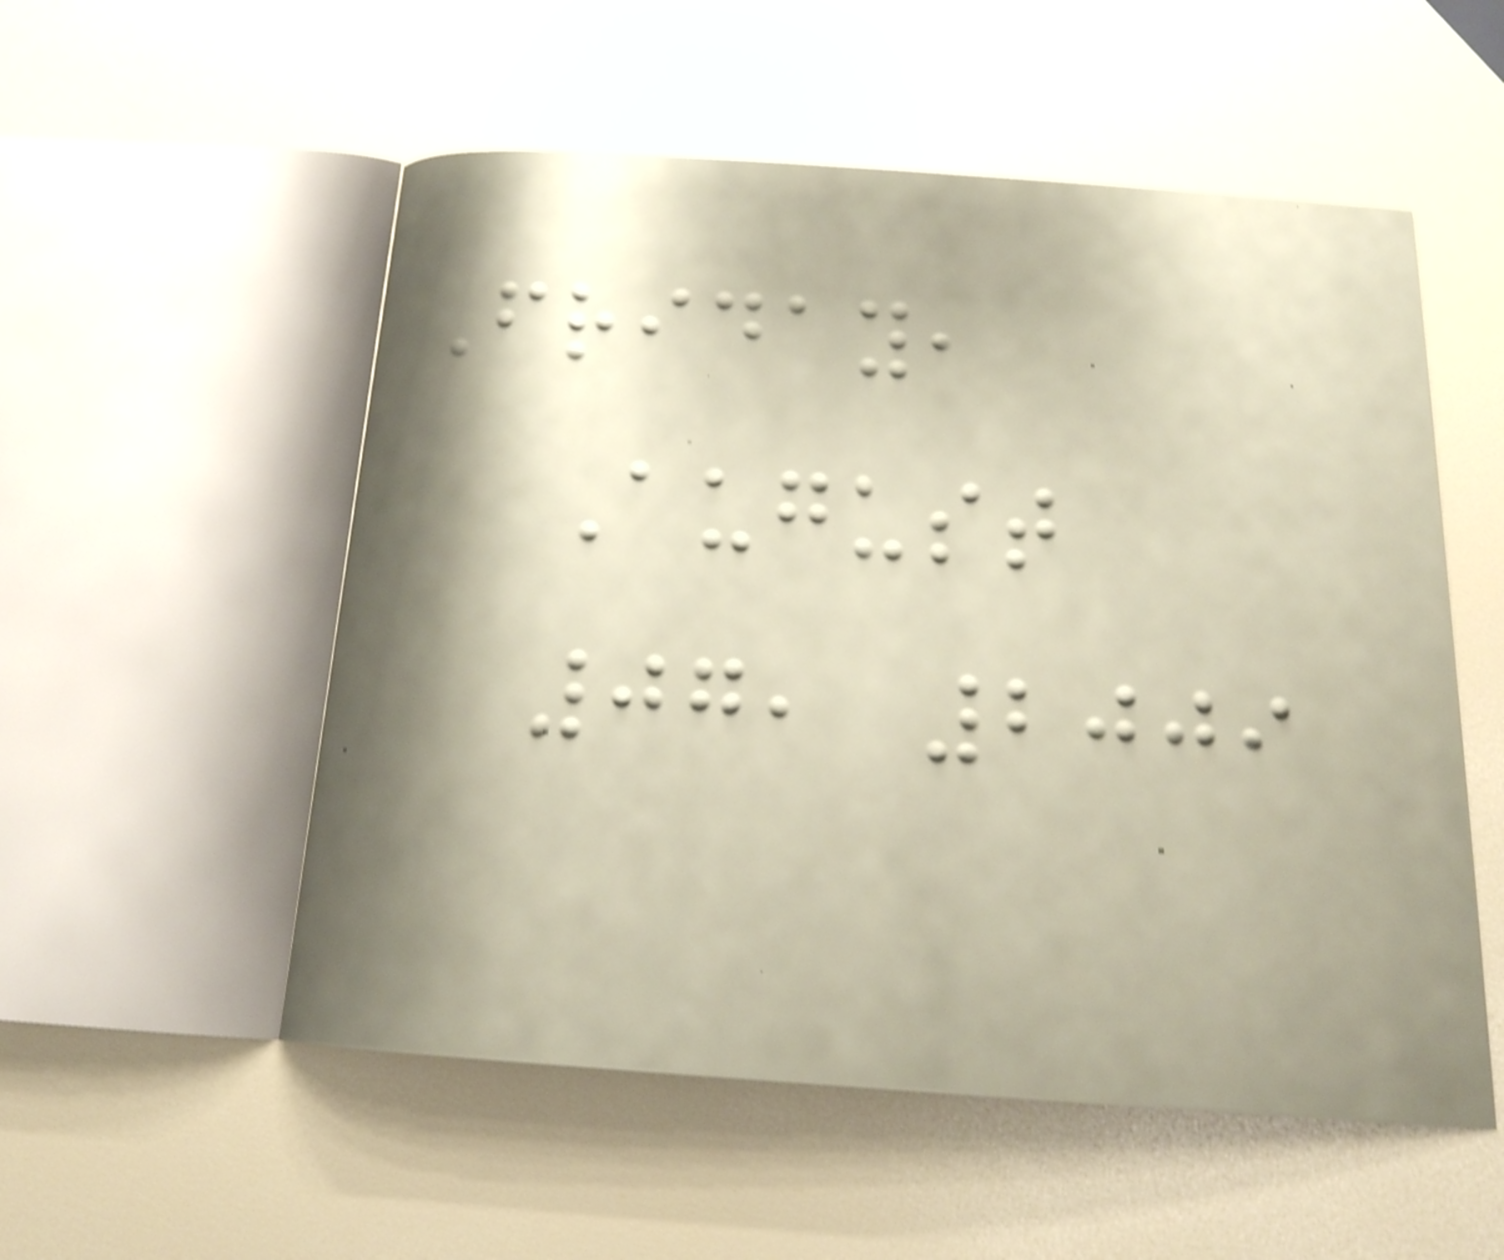Friday,
August
07, 2009
